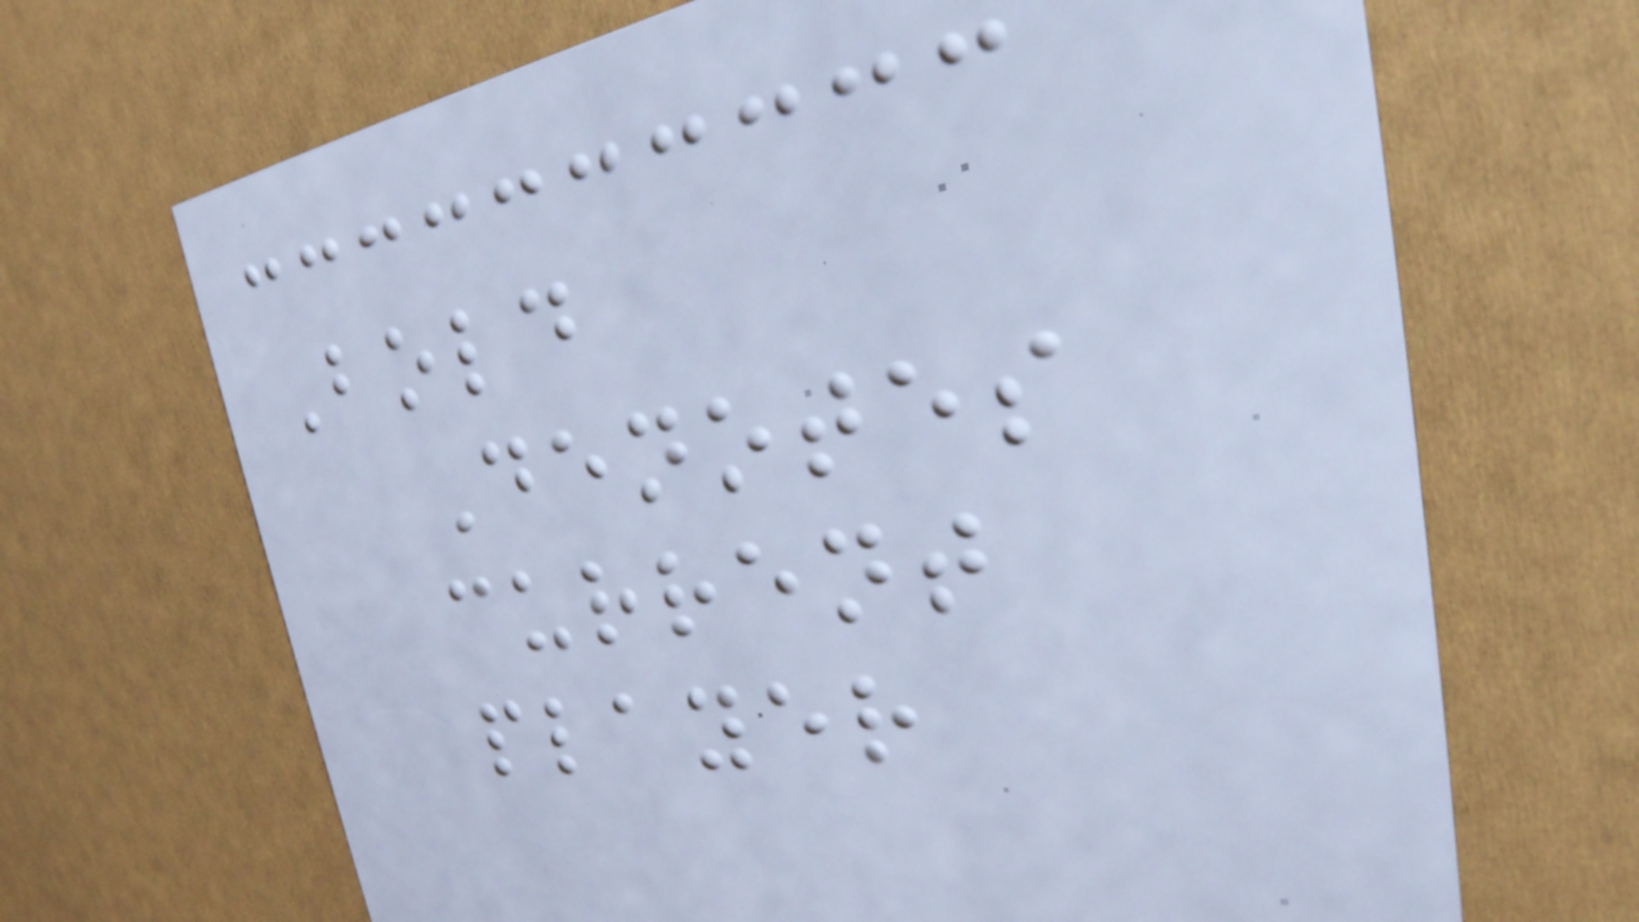Bold
Denotes
current
player
